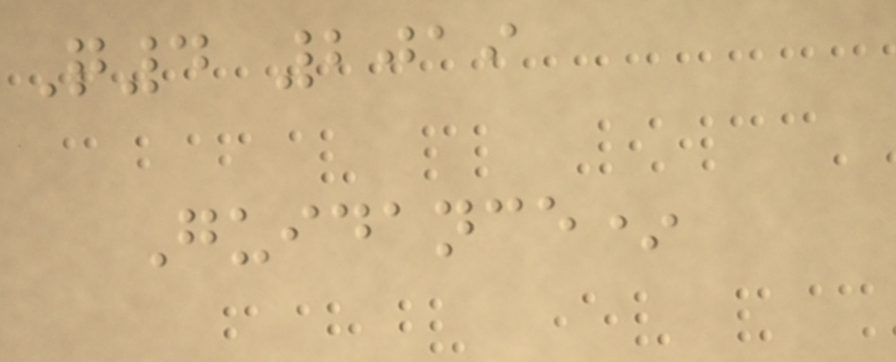Q4 2019
Guidance*
